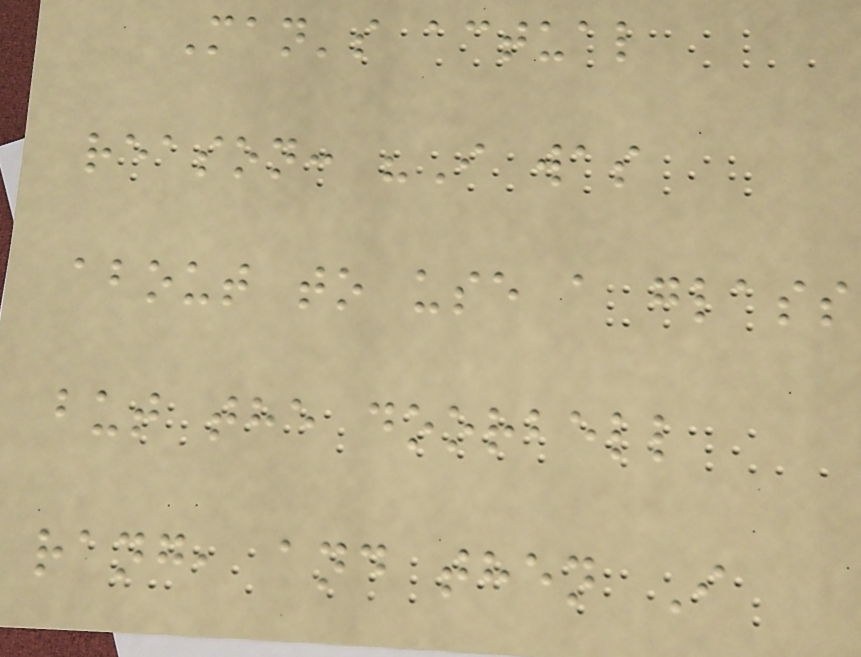Man's actual
reason: "I was
about to use a glass
but the doorbell
rang, and then I
